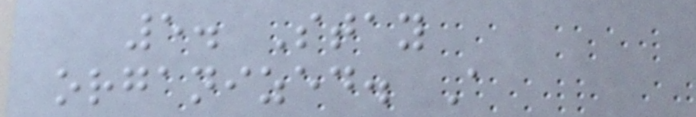5. Stay
organized. A
